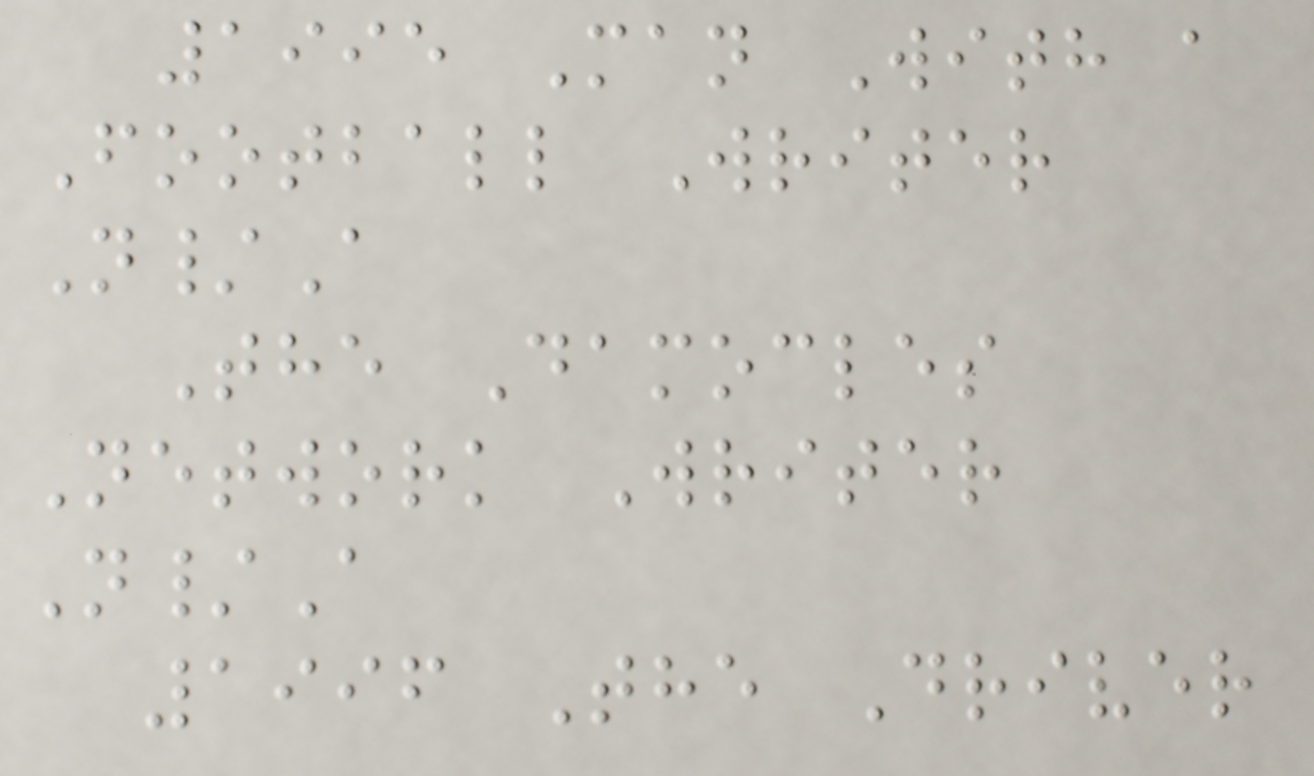1995 Man With a
Football Writer
N/A
The Damocles
Network Writer
N/A
1996 The Driver
